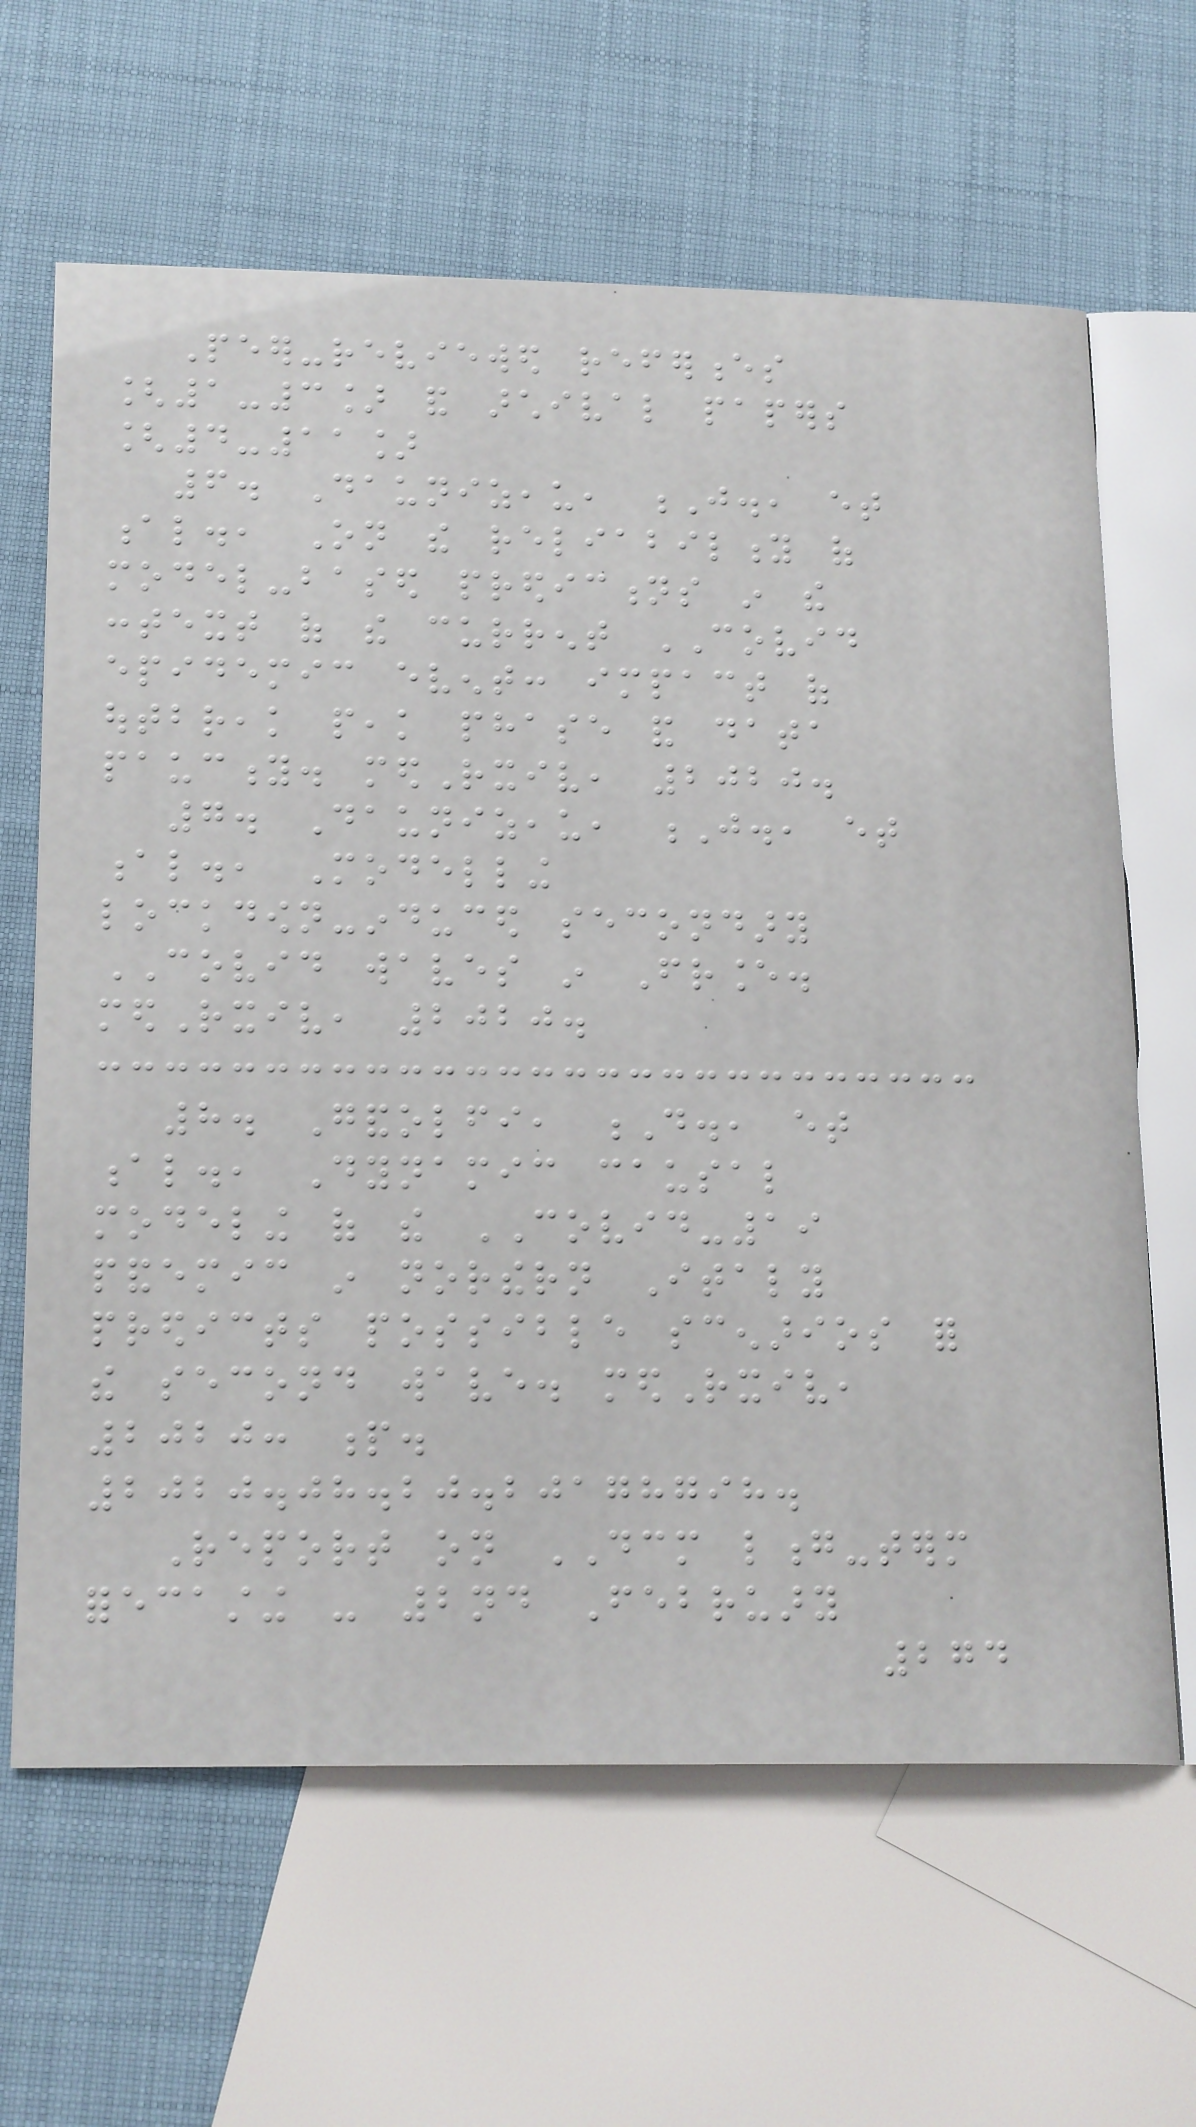Peer-reviewed references
[1-3] and archival papers
[4-11]
6. Daunizeau, J., et
al., On the reliability of
model-based predictions in the
context of the current COVID
epidemic event: impact of
outbreak peak phase and data
paucity. medRxiv, 2020.
7. Daunizeau, J., et
al., Modelling
lockdown-induced secondary
COVID waves in France.
medRxiv, 2020.
8. Gandolfi, D., et
al., Dynamic causal
modeling of the COVID-19
pandemic in northern Italy
predicts possible scenarios for
the second wave. medRxiv,
2020: p.
2020.08.20.20178798.
Report on DCM long-term
forecasting - 2nd February
274
